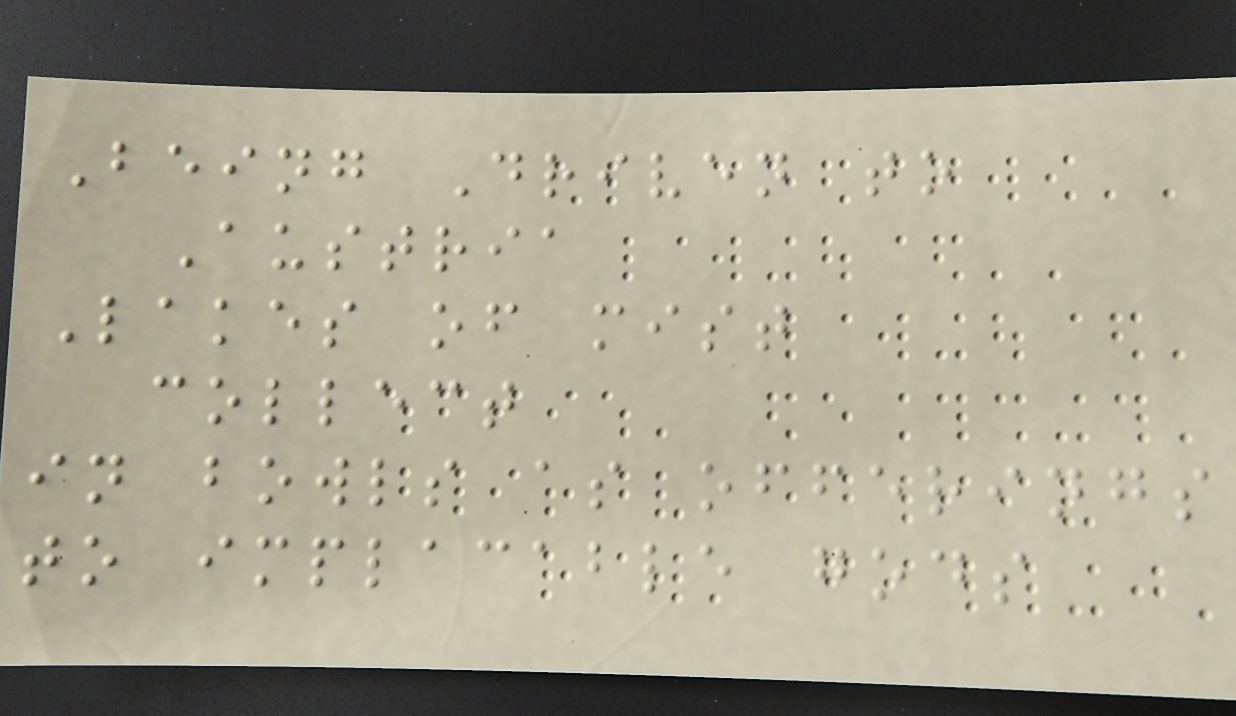Being Driven to
Austria
Lakes of mist
collect
in bowls as offerings
to implacable gods
